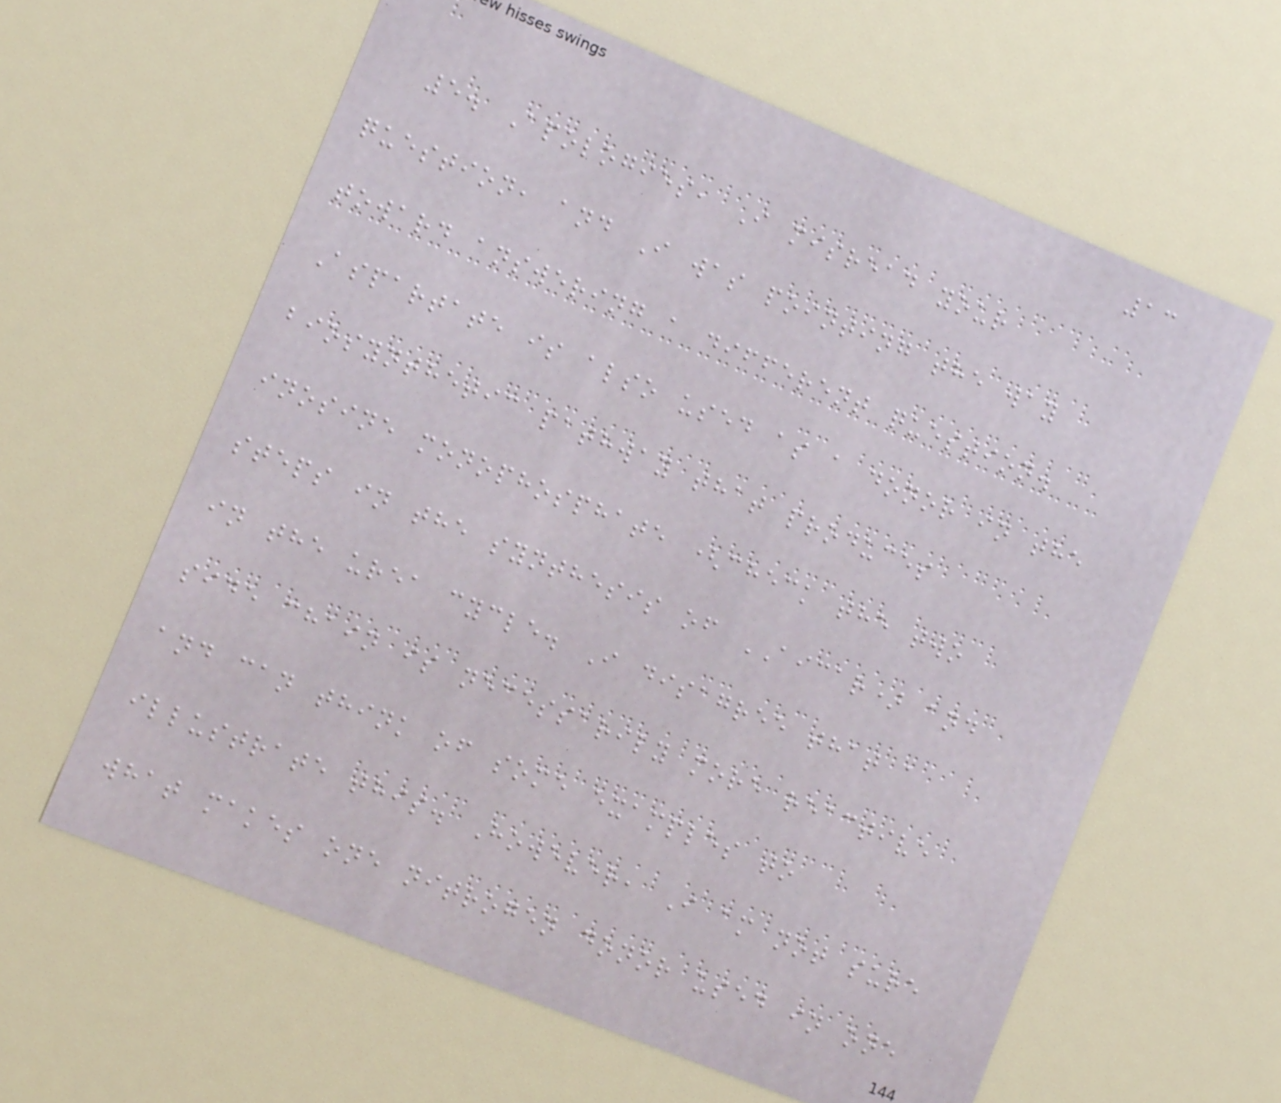13
5. Apologies, I misread your
question, and I was pointing the way
toward answering a different question.
Aspartate is also used as a donor in the
biosynthetic pathway that produces
inosine monophosphate (check the two
steps in the synthesis of AICAR) and
in the urea cycle. I disagree that a
side chain is necessarily more reactive
and can think of some examples to
illustrate this. However, I am not sure
what makes one nitrogen donor used in one
